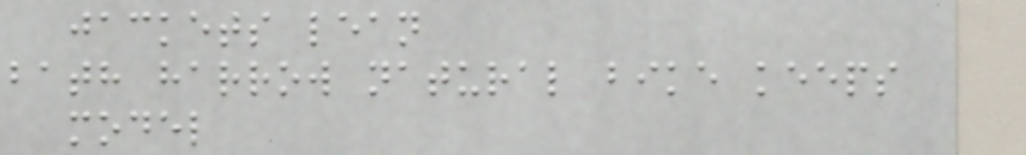jackets lean
bath harrow natural bike keeps
model
